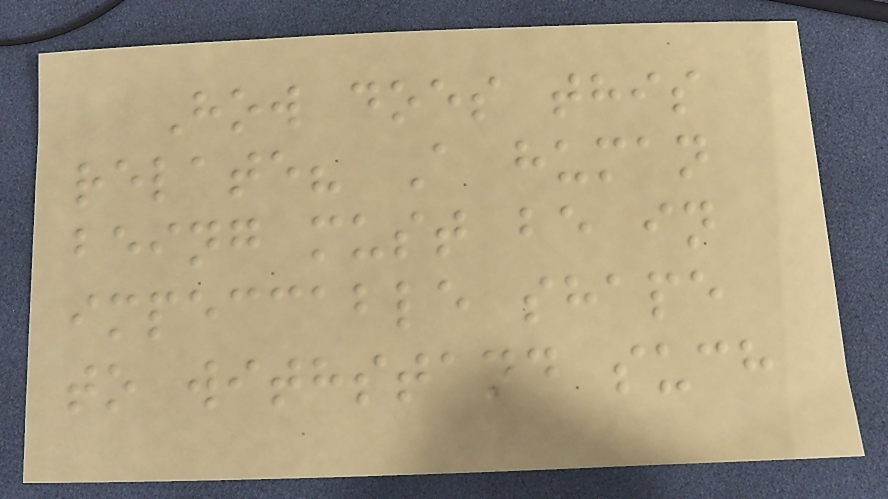How does this
relate? A human
being must be in
impeccable shape
to withstand such
